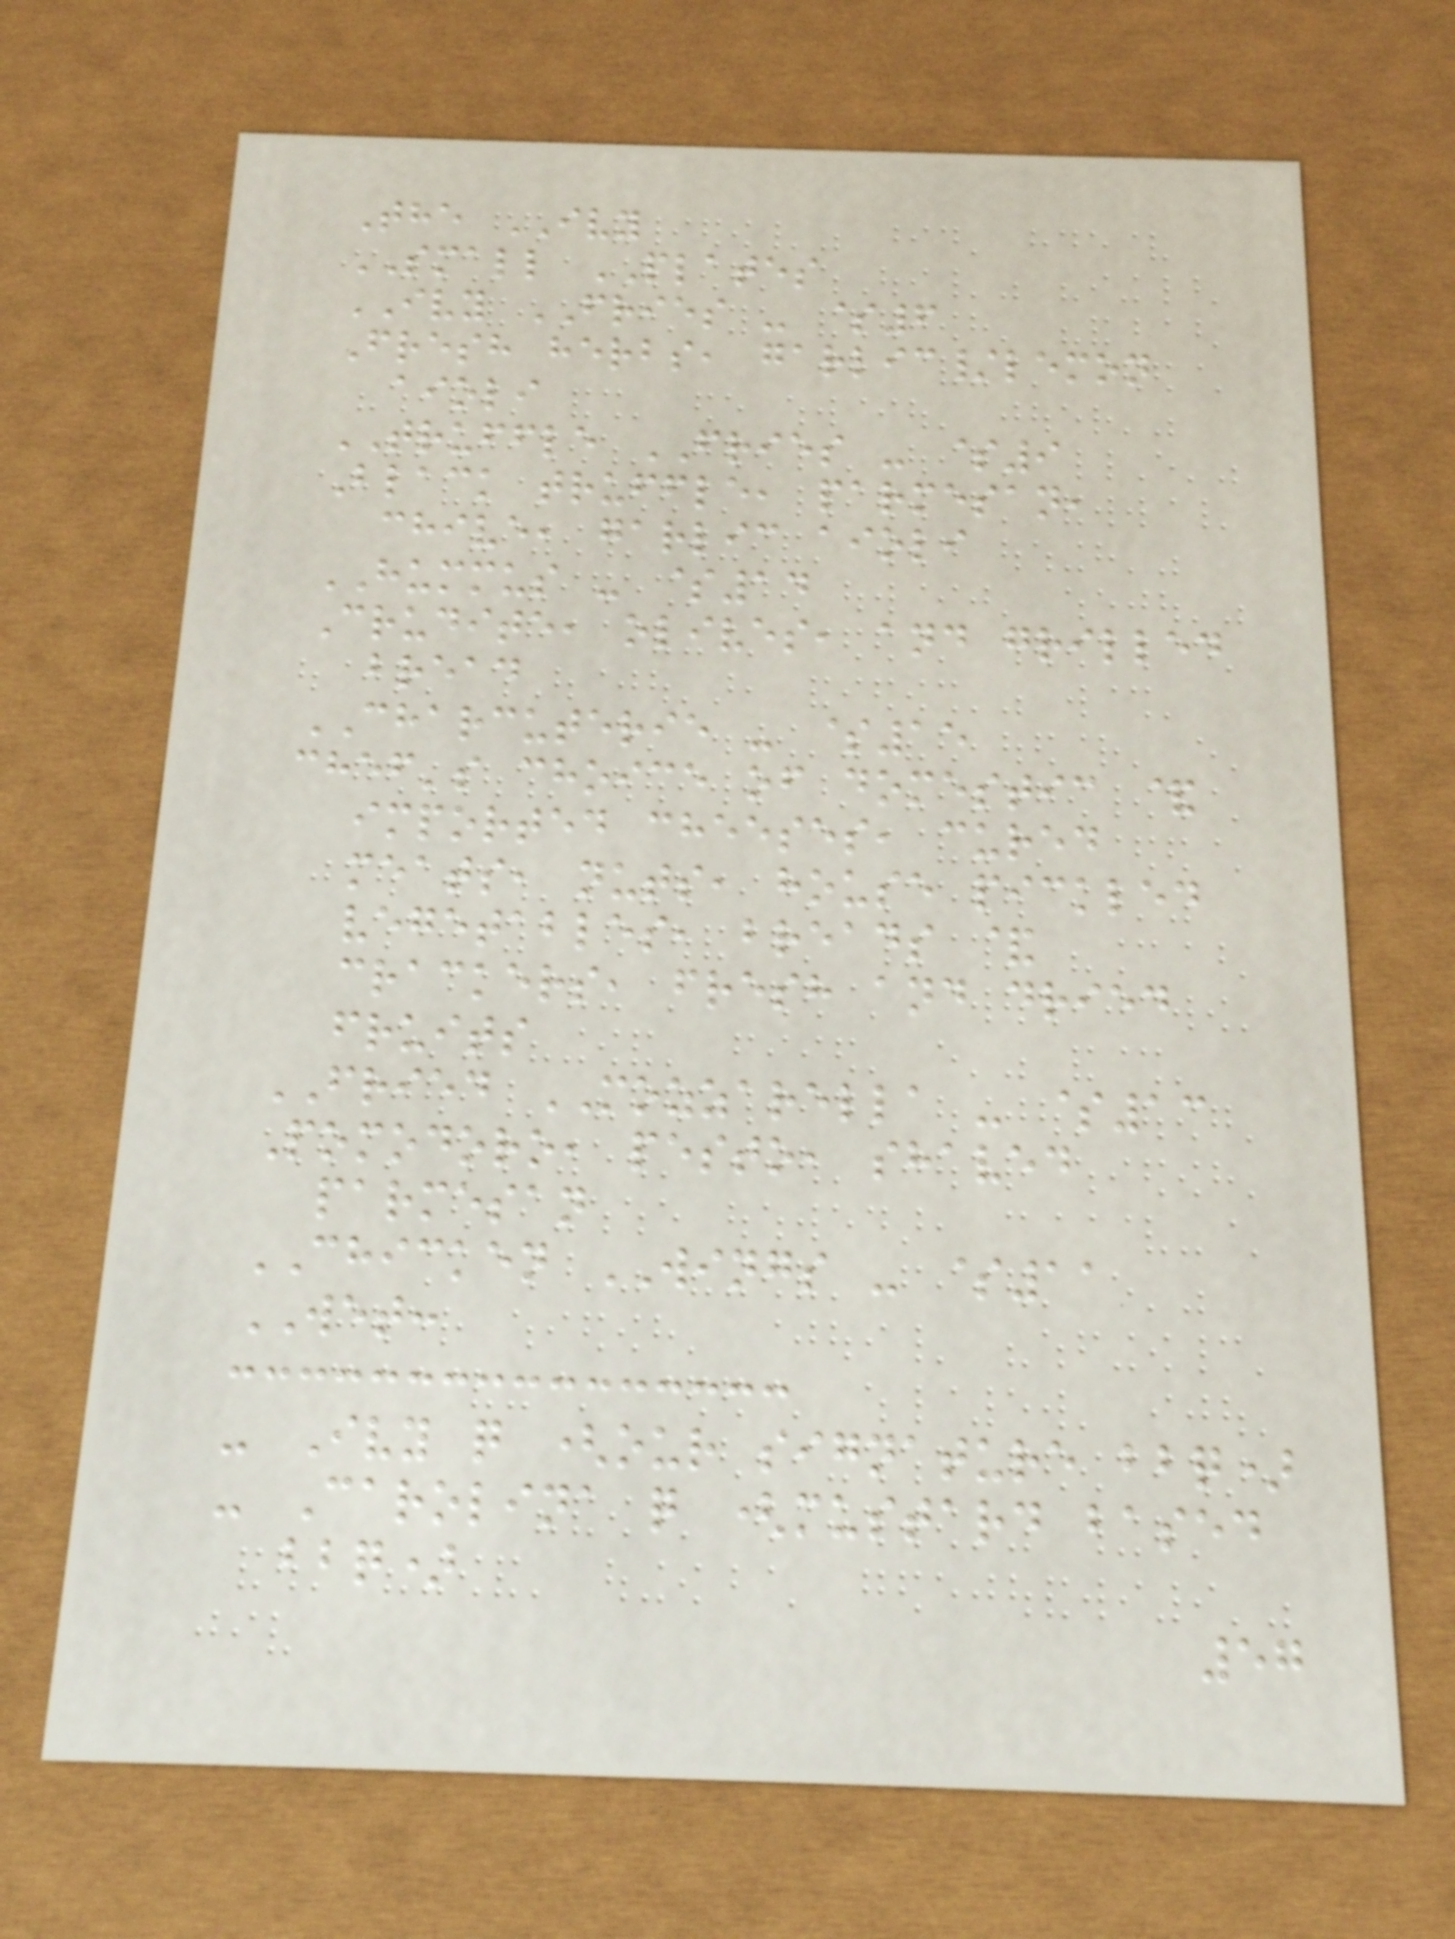The IVY
SMALL PLATES
IVY FRIES - $6
Fresh herbs, garlic/lemon
aioli
TRUFFLE FRIES - $9
Black truffle, parmesan,
chive, garlic aioli
HUMMUS - $14
Crudite, olives, and grilled
bread
CHARCUTERIE - $15
chef's choice of domestic &
imported cheeses, cured
meats, nuts, house pickled
vegetables, breads &
crackers, fresh and dried
fruits
FRIED MOZZARELLA - $13
Pomodoro, pesto, shaved
parmesan
CHICKEN WINGS - $11
WET:
- Ivy q (our signature bbq)
- Carolina q (mustard based
bbq)
57
